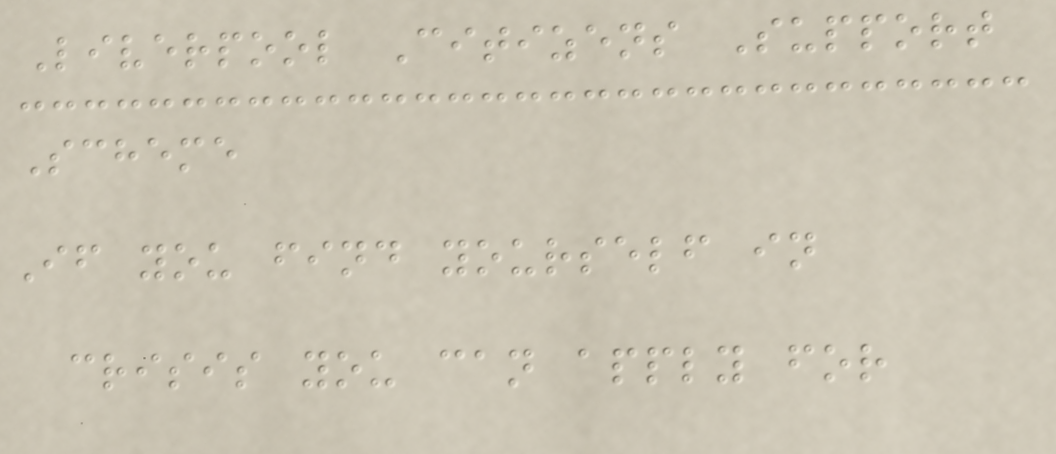Liverpool Citizens Support
Scheme
If you find yourself in
crisis you can apply for
